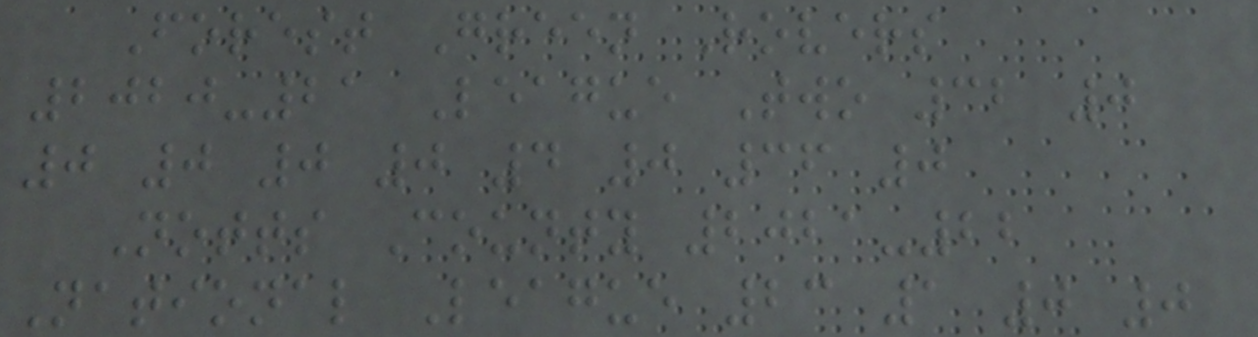Forest Green Rovers
2020-21 League Two 32 0
0 0 0 0 4 0 36 0
Notts County 2021-22
National League 23 1 0 0
